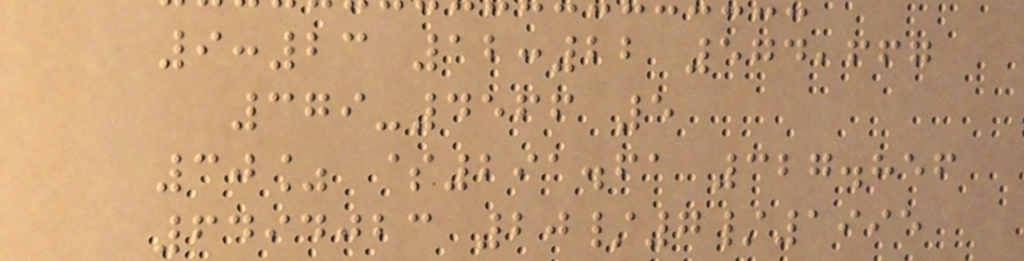9:23 12:22 574,667
379-4566 5
30% $291.61 327.856
6494023 20/7/1995
